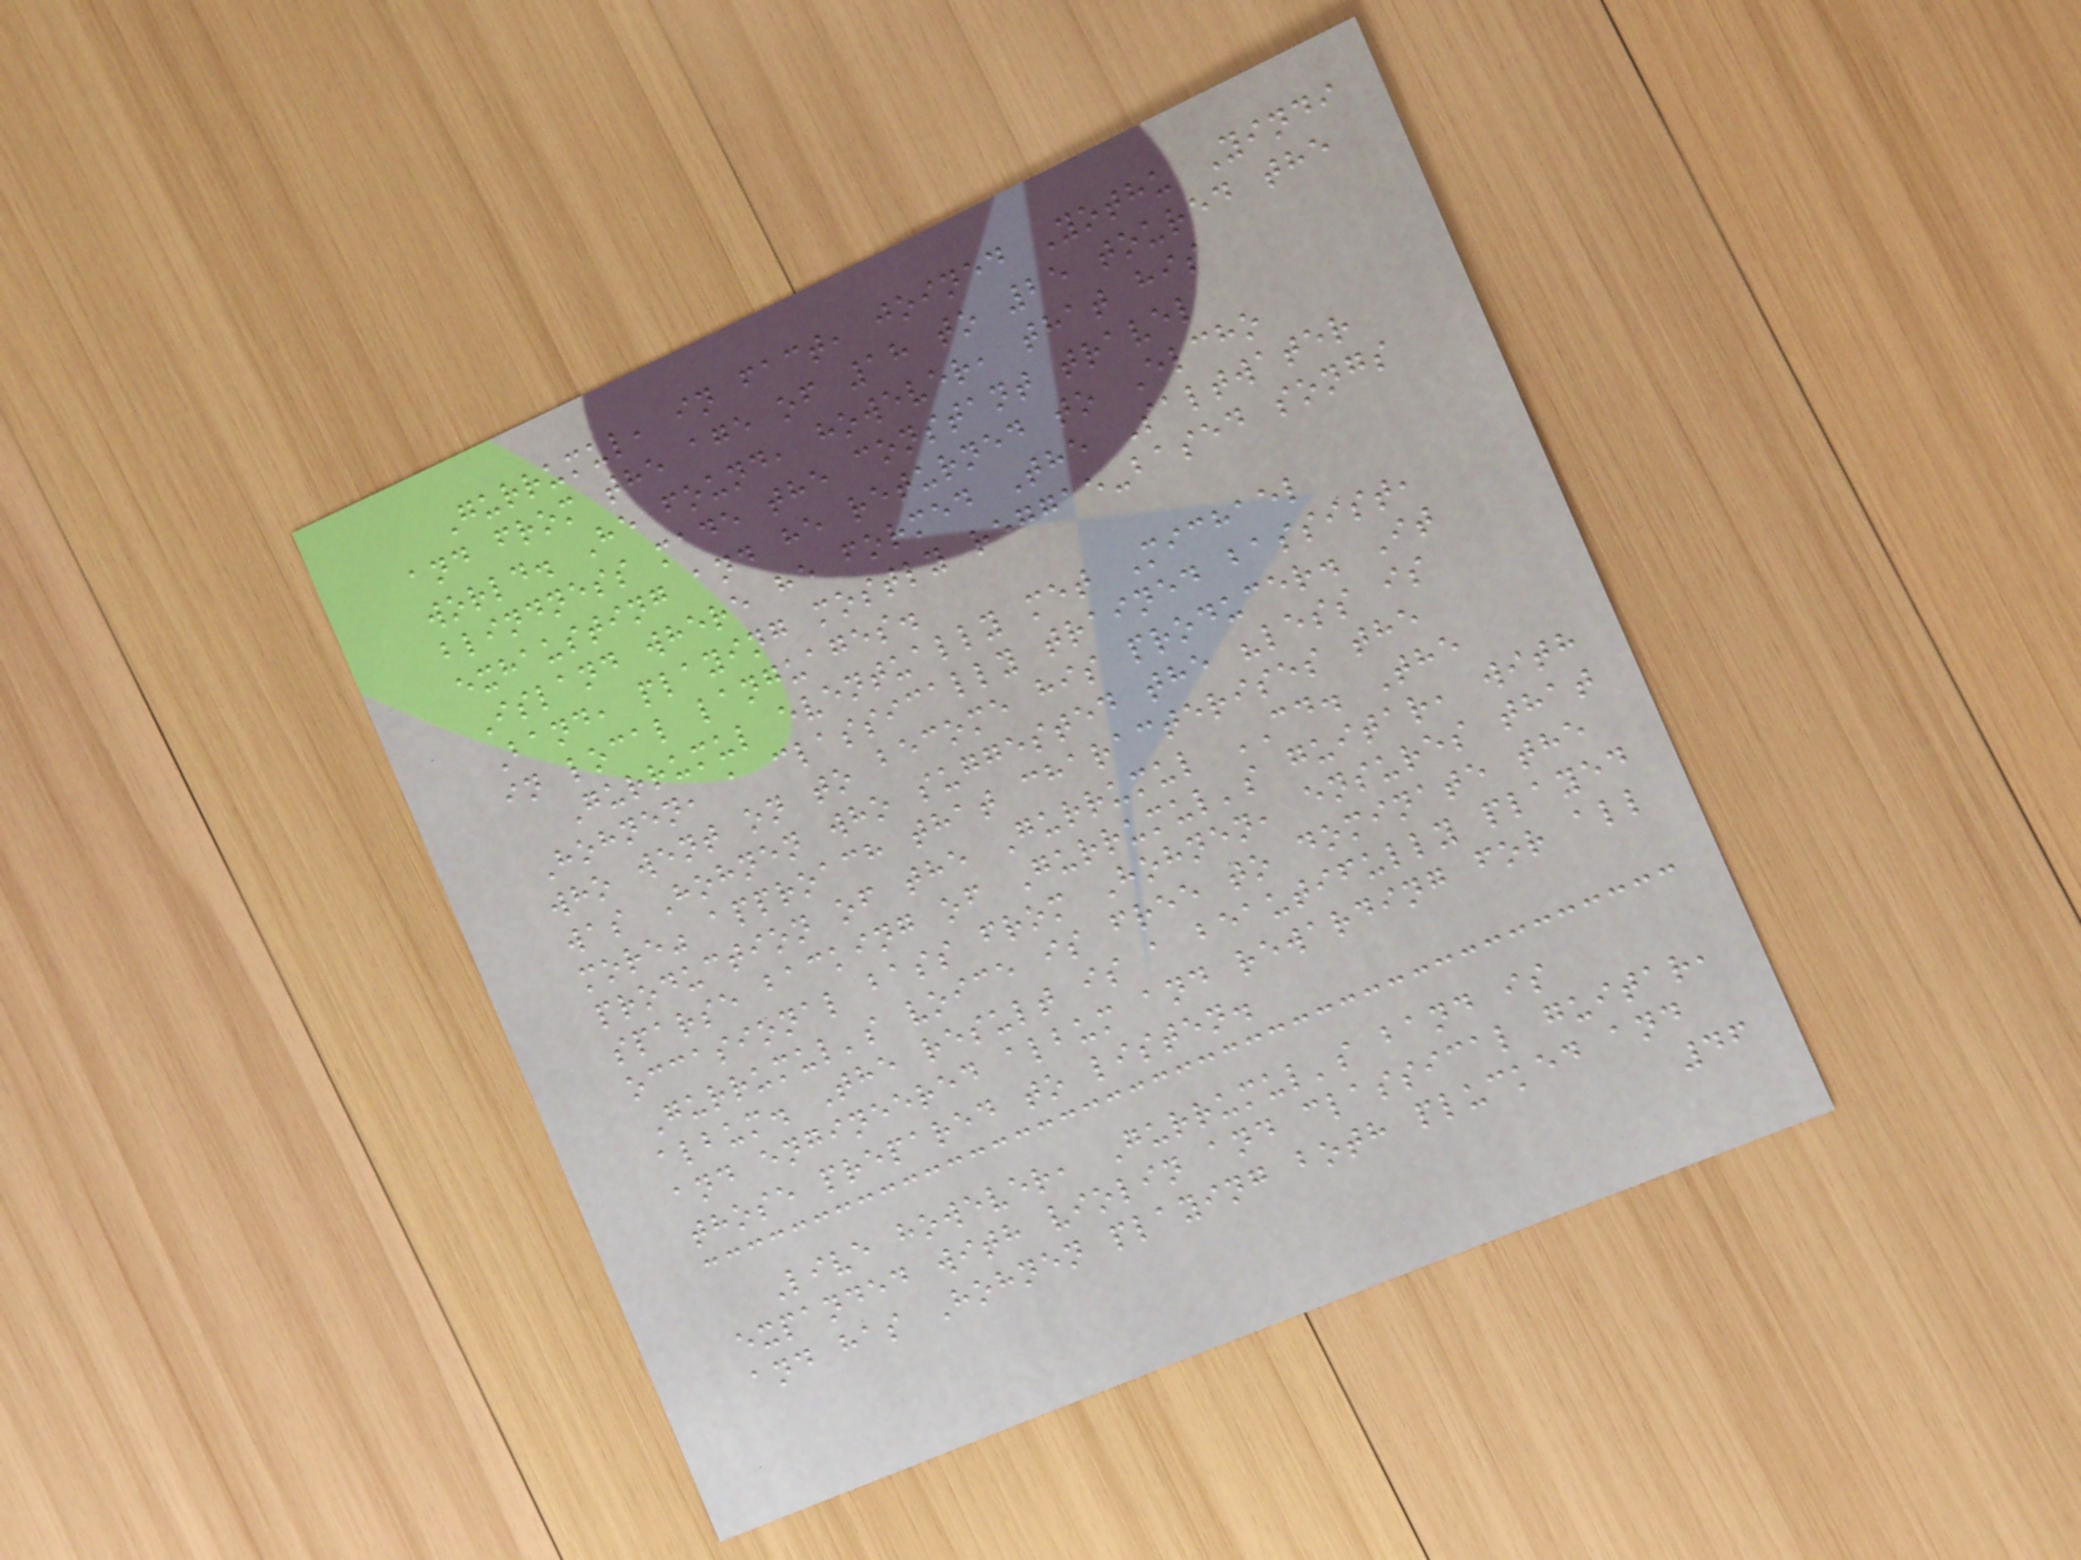Gurrumul, in fact, joined Yothu Yindi
and from the age of 18 to 25 toured the
world. He found, however, that his
blindness made the constant travel
exhausting and he returned to Elcho
Island where he formed The Saltwater
Band, playing mostly reggae-based songs
in local languages.
Gurrumul eventually met Michael
Hohnen, a classically trained bassist,
who went on to become his producer. It
was Hohnen who suggested the "less is
more" approach that characterises the
production of the Gurrumul CD. The
sparse backing of Gurrumul's guitar, with
occasional bass from Hohnen, ensures that
Gurrumul's voice is free to dominate the
album. The result is a beautifully played
and engineered album and rewarding for all
those prepared to listen.
Live however, Gurrumul's band is
expanded with violin and classical guitar,
and has Hohnen playing both plucked and
46
